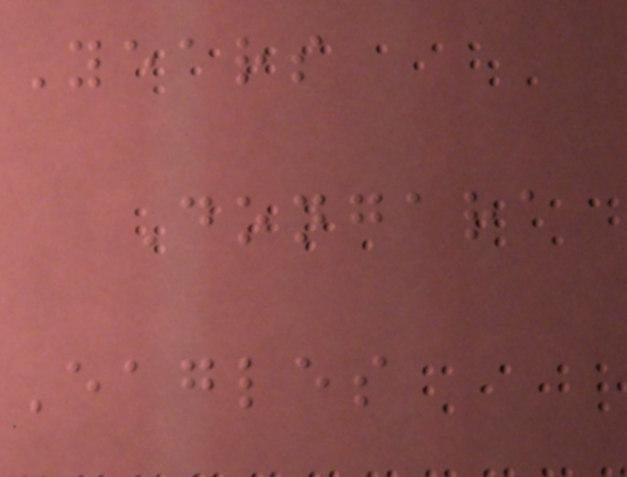Years
Dongara
Eagles
